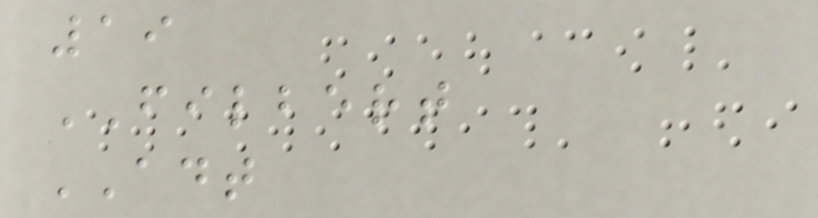19
FILBERT
ADT
